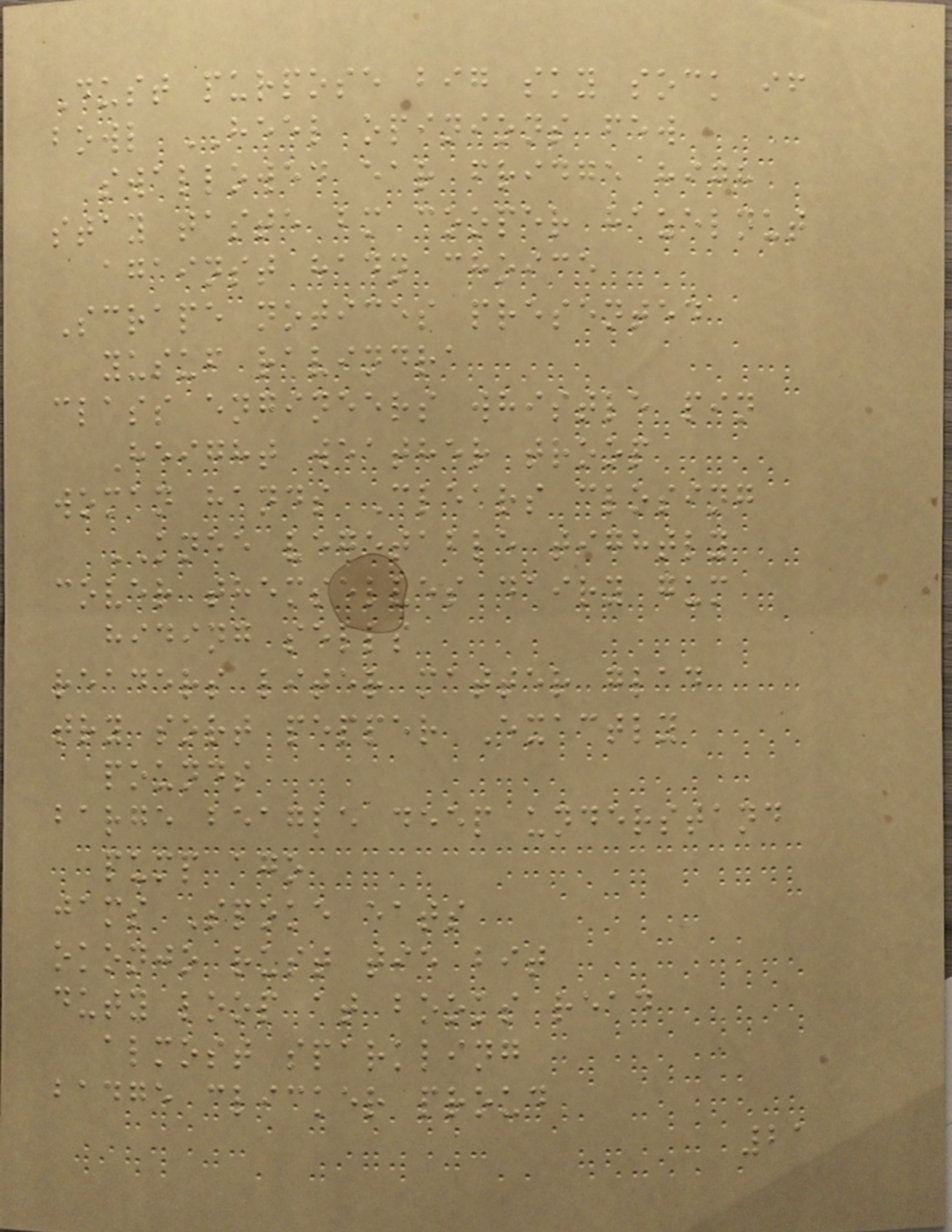Dust purpose big sky sock if
bowl HEEL opinions few
swallowed ear fridge high
stay taste bm cooper hazelnut
against hadn choice
Scrape notices presented
yusuf ravindra
class engineers whistle pin
Height weather troop
woman hands Clears closing
KNEE vegetable tightly
cover themselves dairy gum
hiding sells
readers liter matter glad
try sort pepper Exactly
pounds
barge beagle deep understand
pump ago
jams Spoke eats
okonjo rust tie bit
duty loop at books read
almost sparkling
badge clicker proud
21
